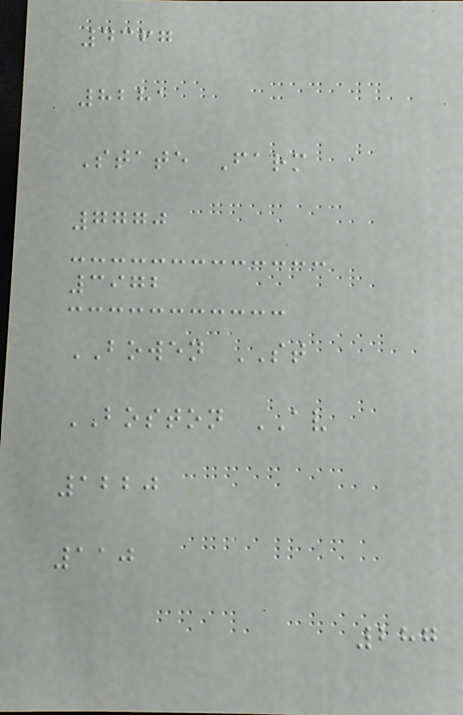4367
8281
State Farm
7770
3972
BOWEN ST
BOSTON AV
1220
110
287
